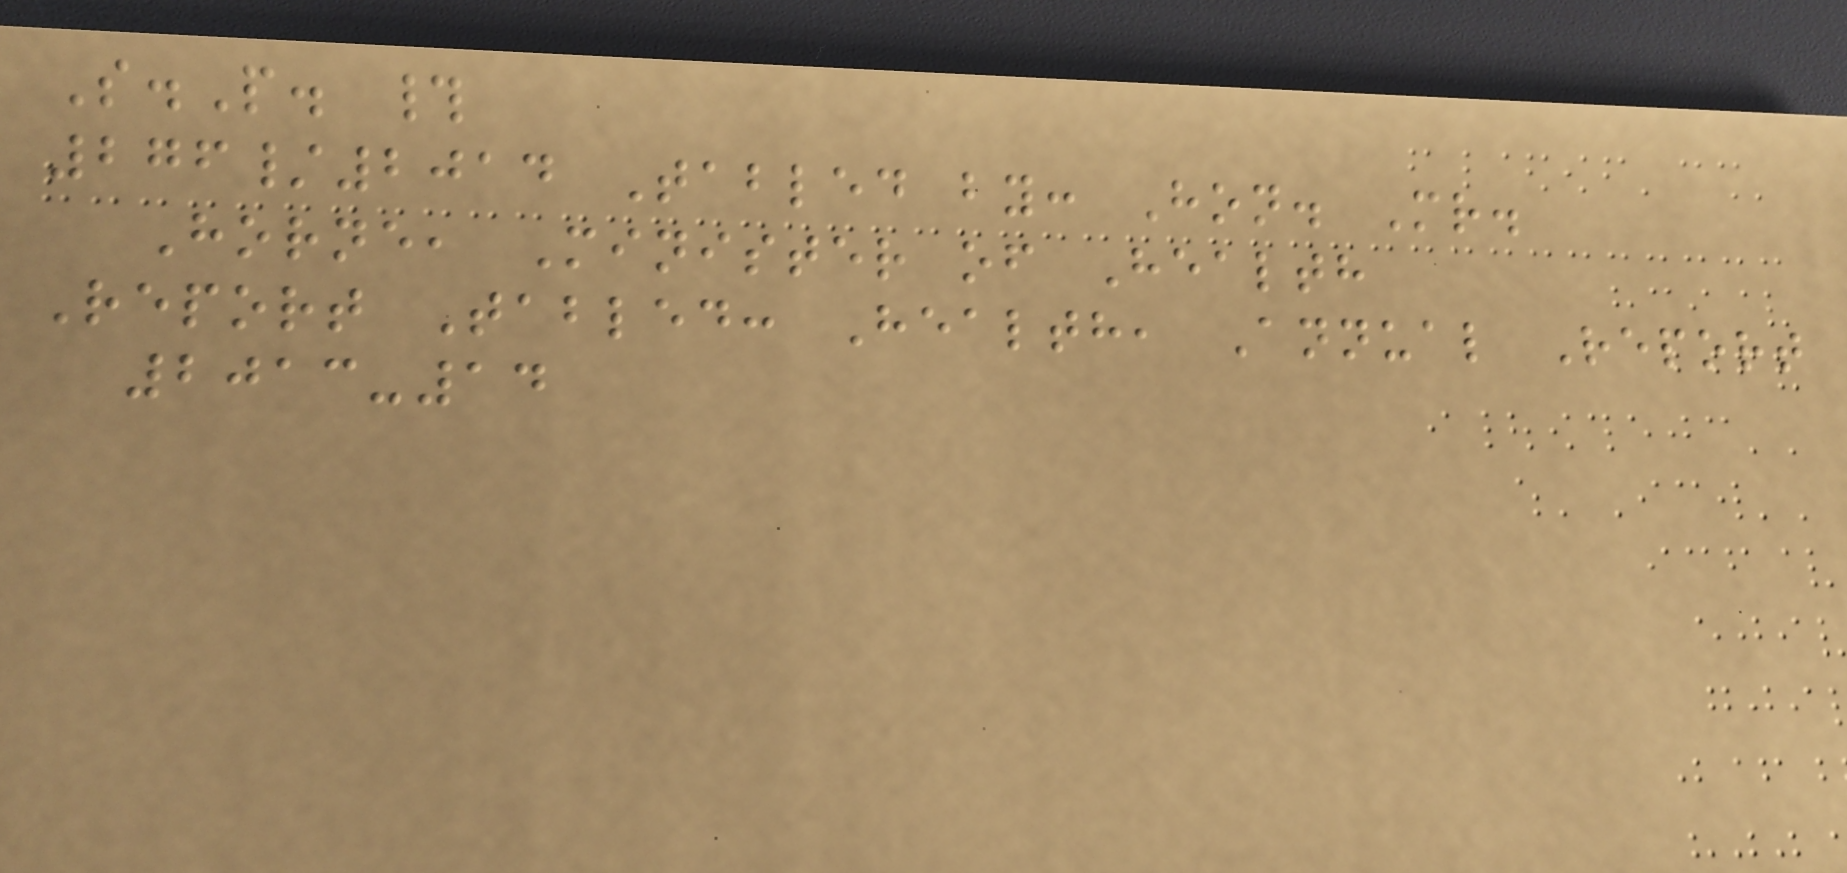S.P. #
276/2014 Tabled by: Hon. Mr.
Horne, Minister of Health
Report Tabled: Health, Annual Report
2013-14
